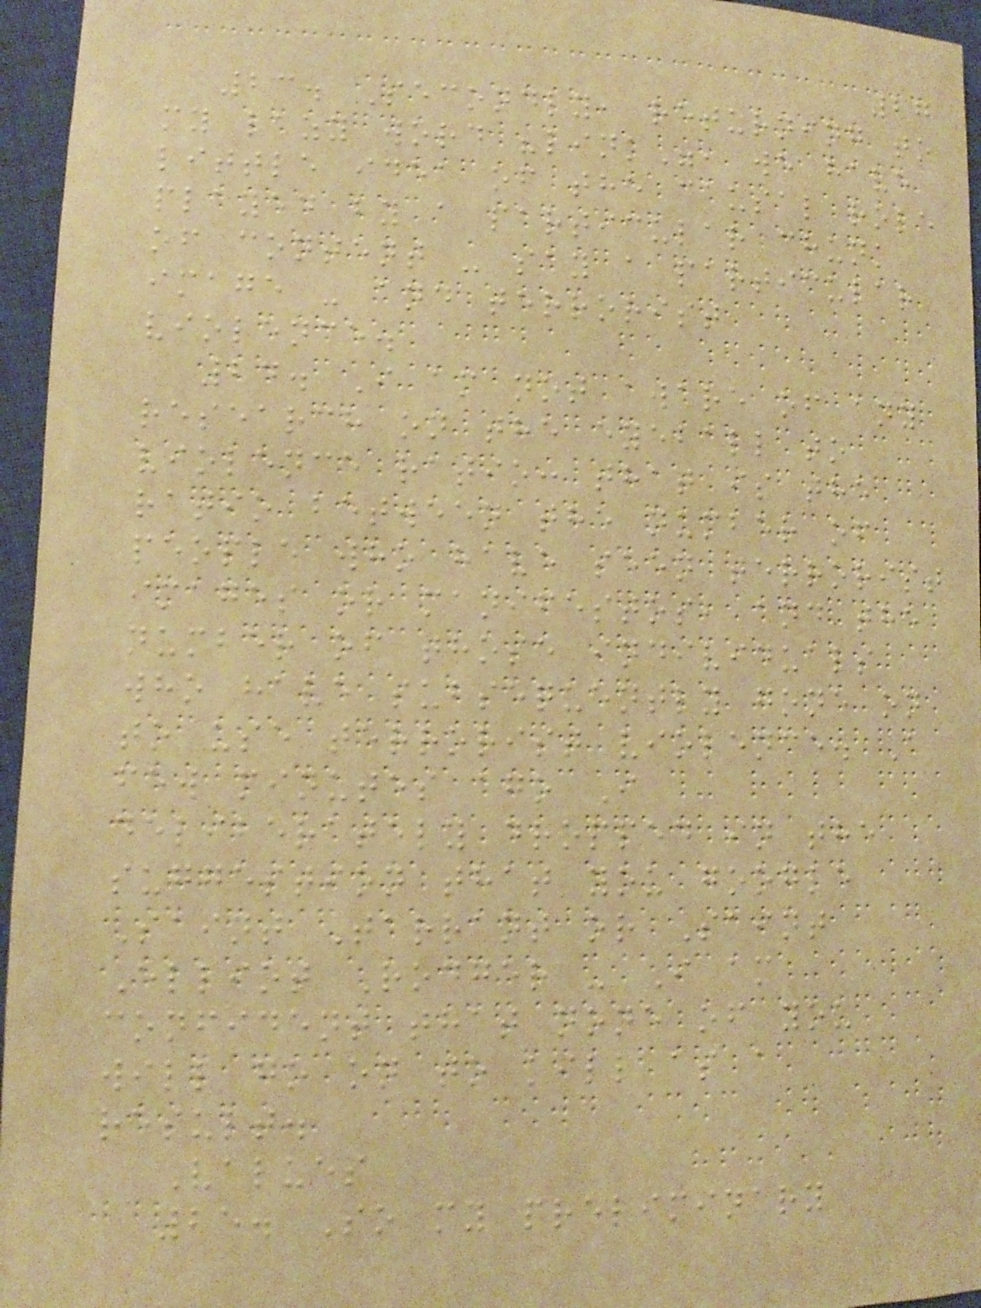27
23. Secondly, returning to
my lazy word "link", we have
little idea of the causal role
played by a particular chunk
of content - say a particular
image - and terrorist
violence.
24. I am not aware of any
research on the eyeball to
violence ratio: that is the
ratio between the number of
people who have seen terrorist
images or manifestos, and the
number of those individuals
who have subsequently gone on
to use terrorist violence. A
few minutes ago I
deliberately dropped in the
suggestion that you google
Saint Tarrant or Saint
Elliot Rodger - I am
confident that none of you
will go on to kill as a
result.
Values
25. So my preliminary
